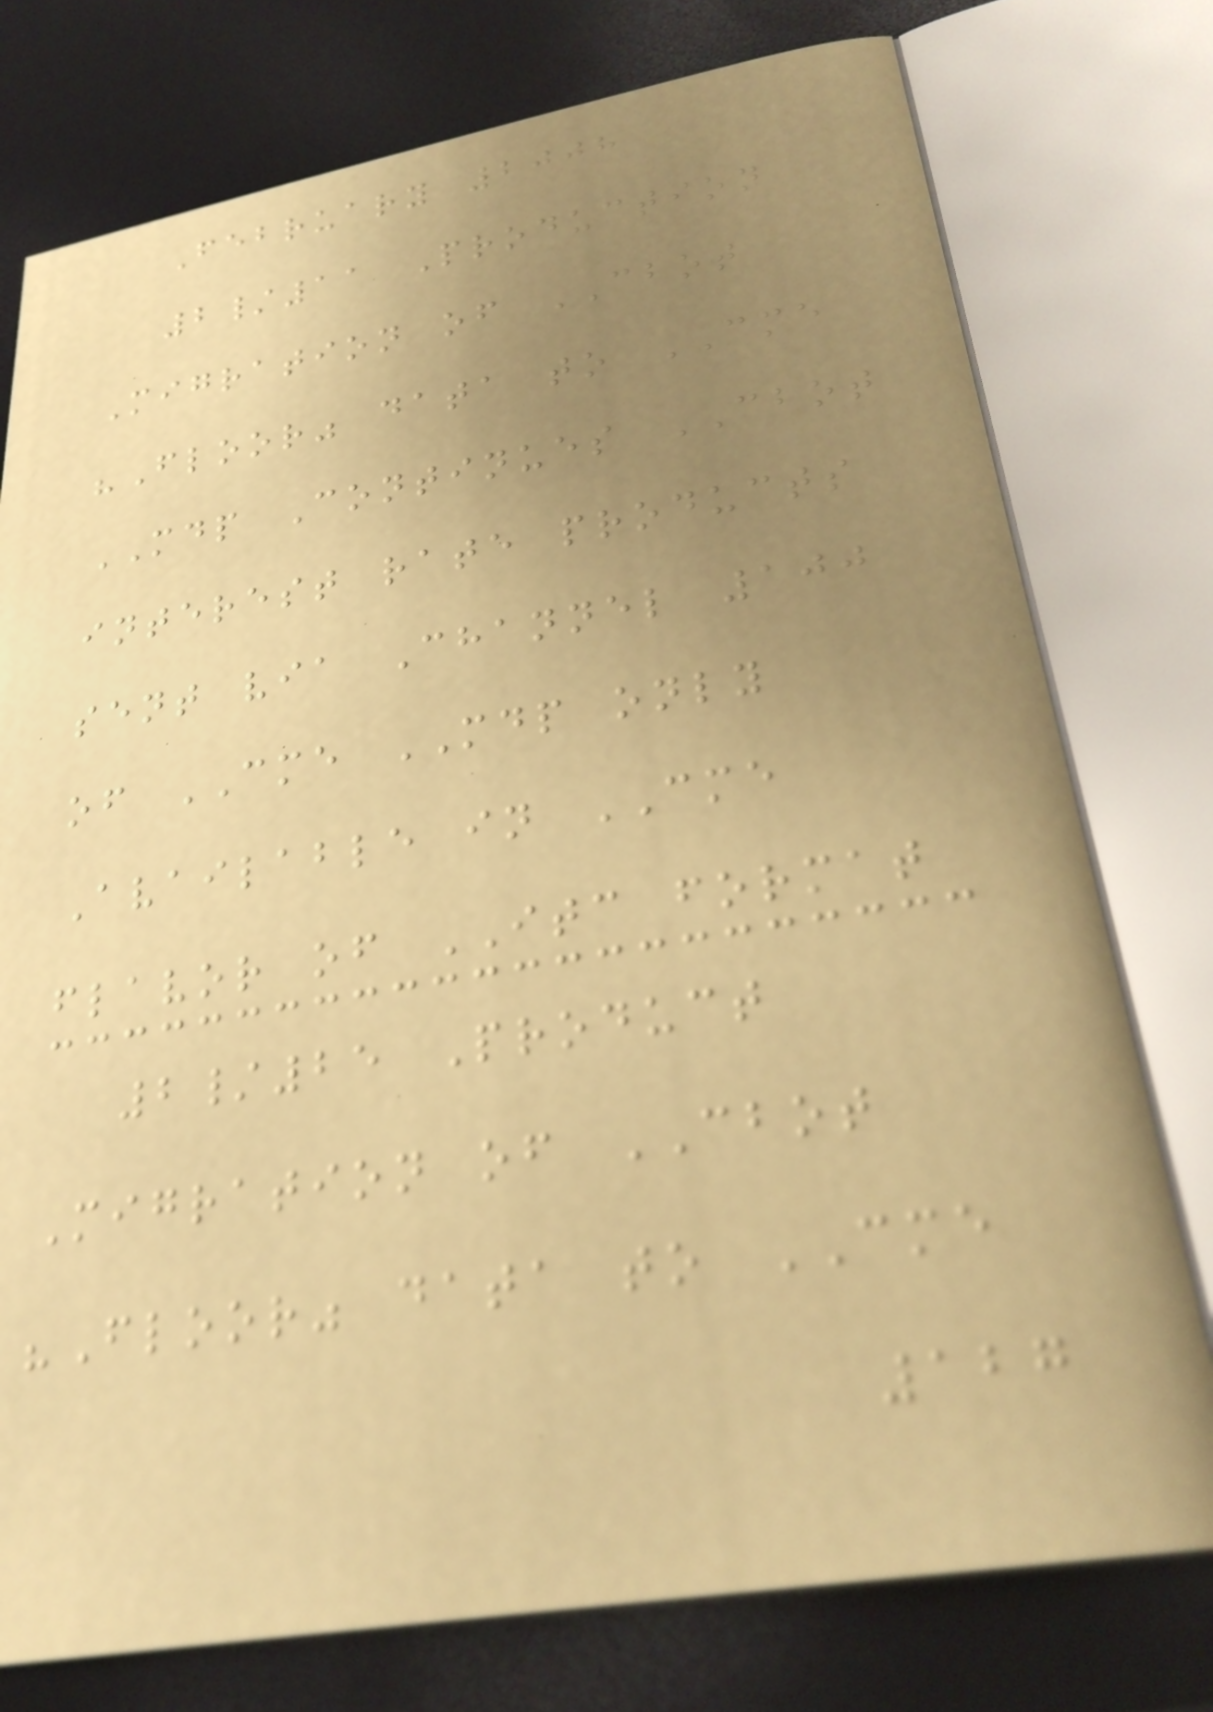February 2008
2/11 Production
Migration of CBOT
"Floor" data to CME
MDP Continues CBOT
interest rate products
sent via Channel 100
of CME MDP only
Available in CME
flavor of ITC format
2/25 Product
Migration of CBOT
"Floor" data to CME
127
